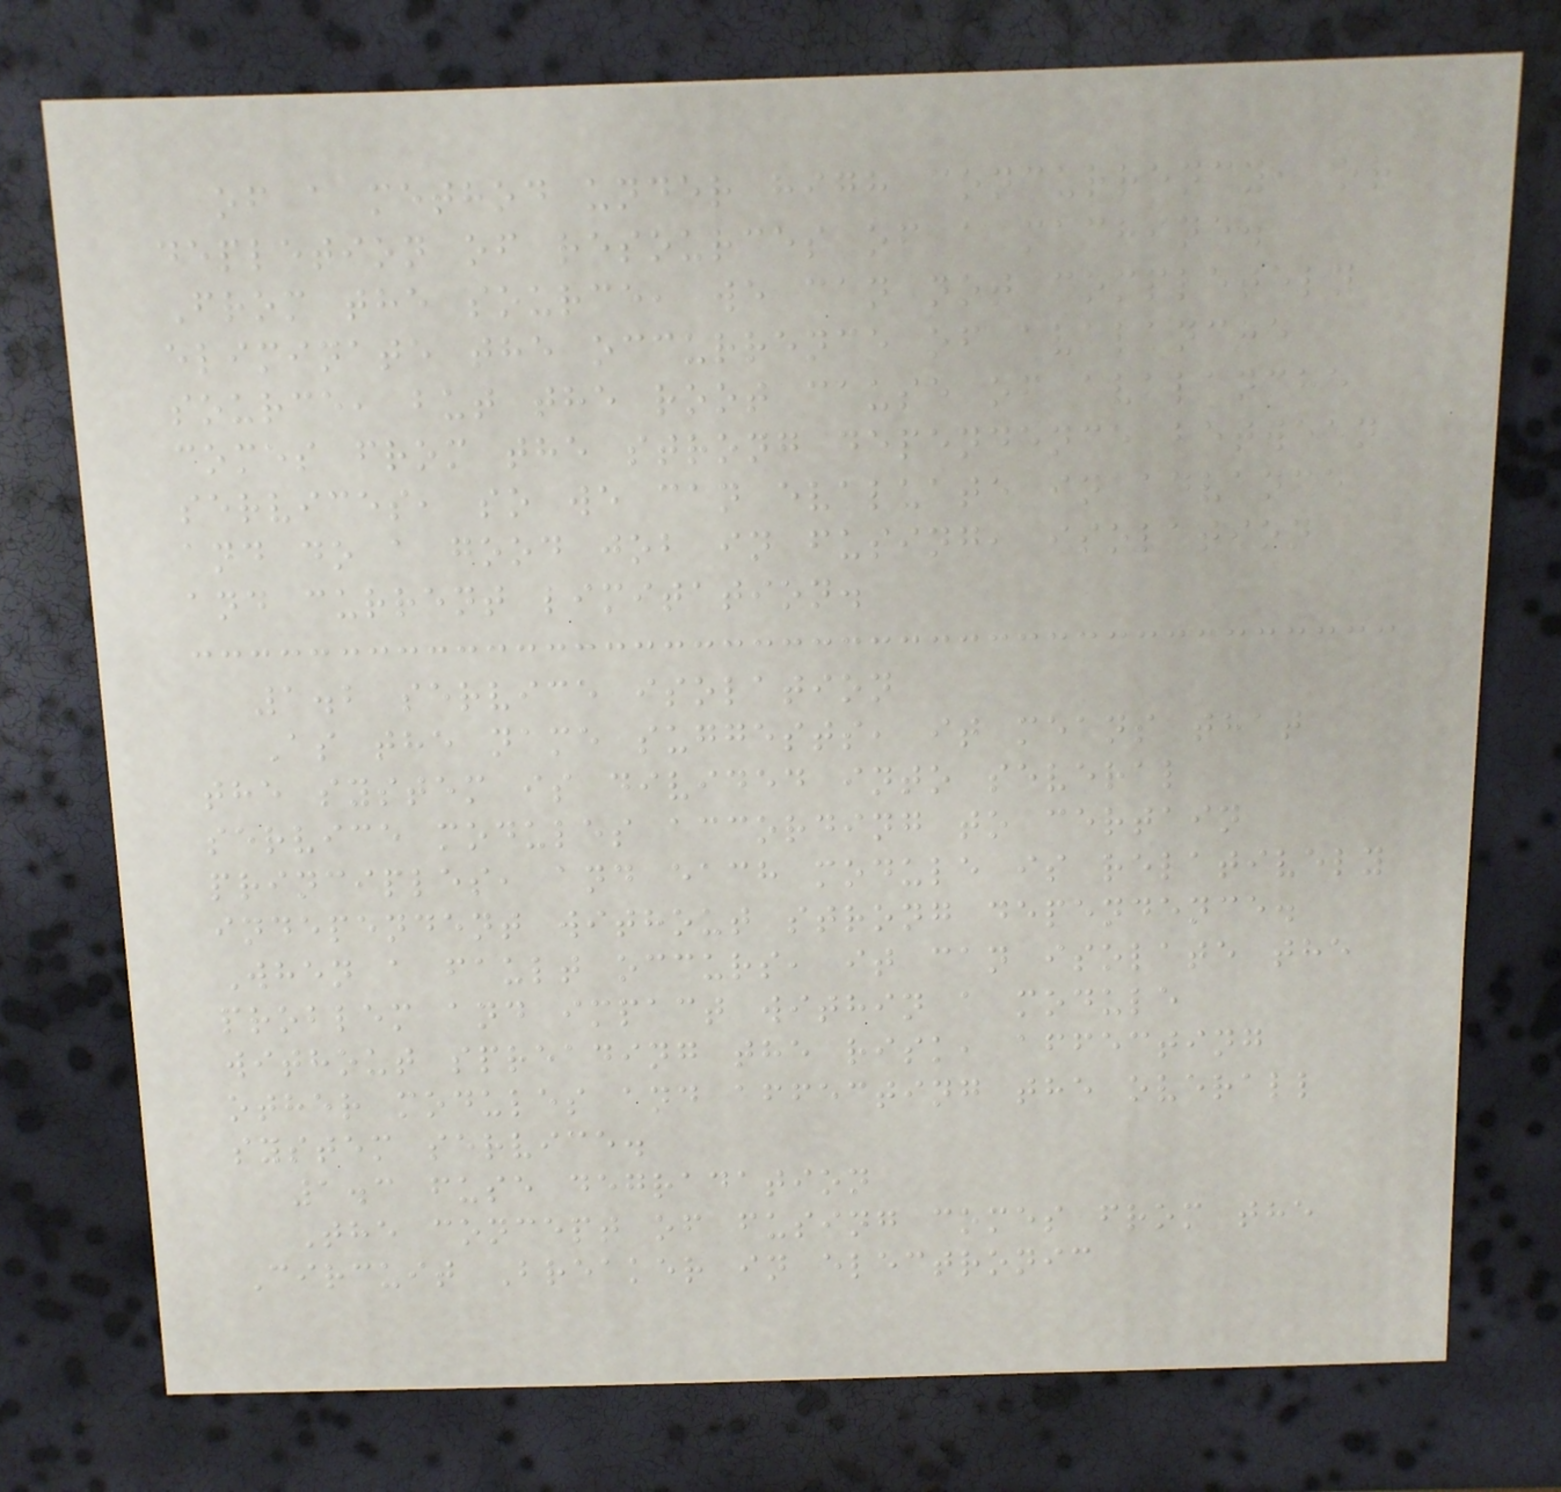of a method under high concurrency, or
depletion of resources of a machine.
From the source, we can not completely
eliminate the occurrence of avalanche
source, but the root cause of avalanche
comes from the strong dependence between
services, so we can evaluate in advance
and do a good job in fusing, isolation
and current limitation.
1.2 service isolation
As the name suggests, it means that
the system is divided into several
service modules according to certain
principles, and each module is relatively
independent without strong dependence.
When a fault occurs, it can isolate the
problem and impact within a module
without spreading the risk, affecting
other modules and affecting the overall
system service.
1.3 fuse degradation
The concept of fusing comes from the
Circuit Breaker in electronic
